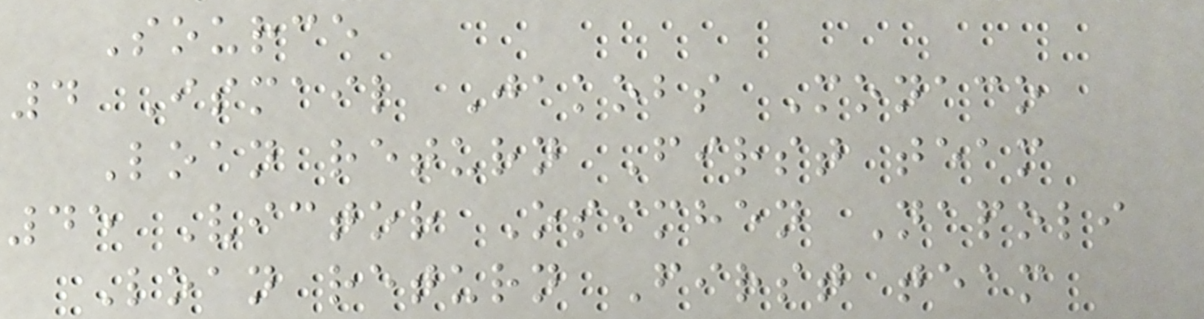Source
4 Ismail Jakobs Monaco
Loan return First team
45 Victor Osimhen Napoli
Loan return First team
